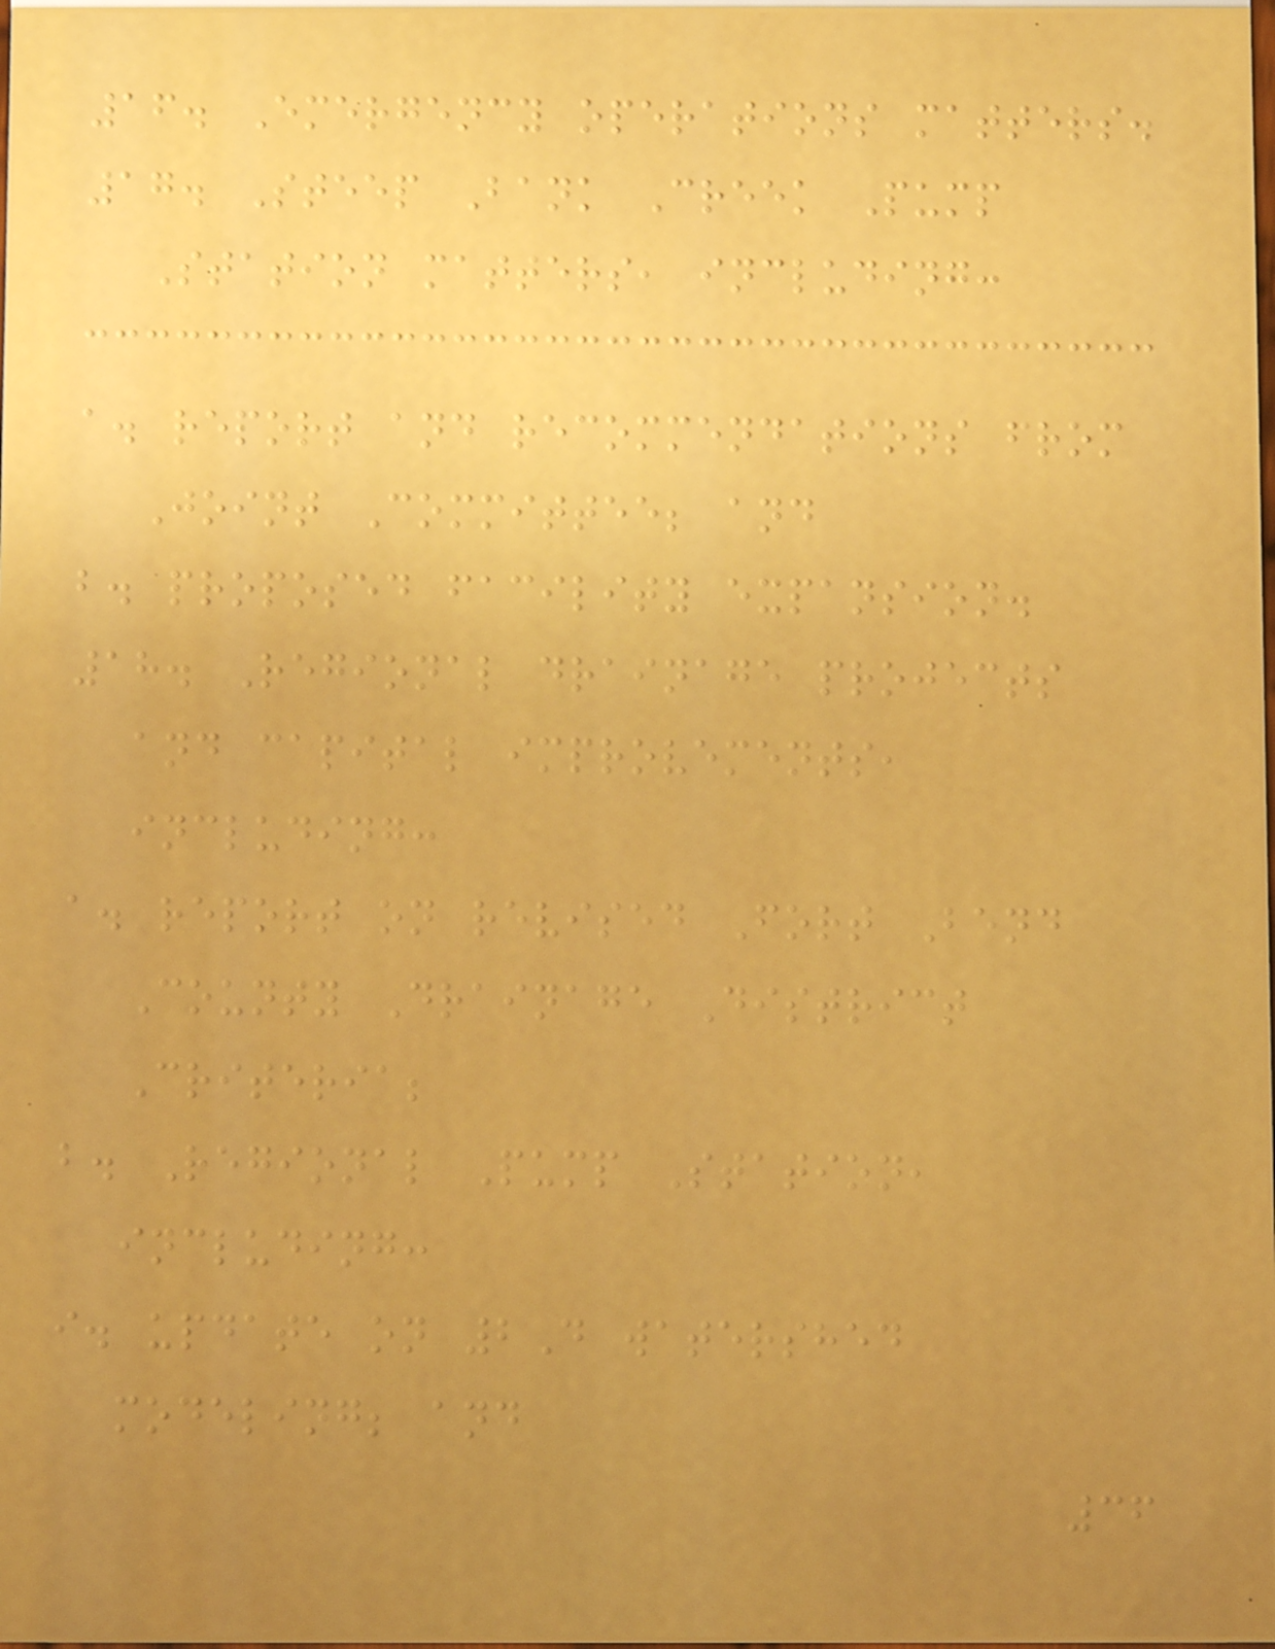16. Emergency operations matters.
17. Steep Bank Creek Pump
Station matters, including:
a. report and recommendations from
Joint Committee; and
b. proposed facility expansion.
18. Regional drainage projects
and capital improvements,
including:
a. report on revised Fort Bend
County Drainage District
Criteria;
b. Regional Pump Station,
including:
i. update on 2D watershed
modeling; and
36
